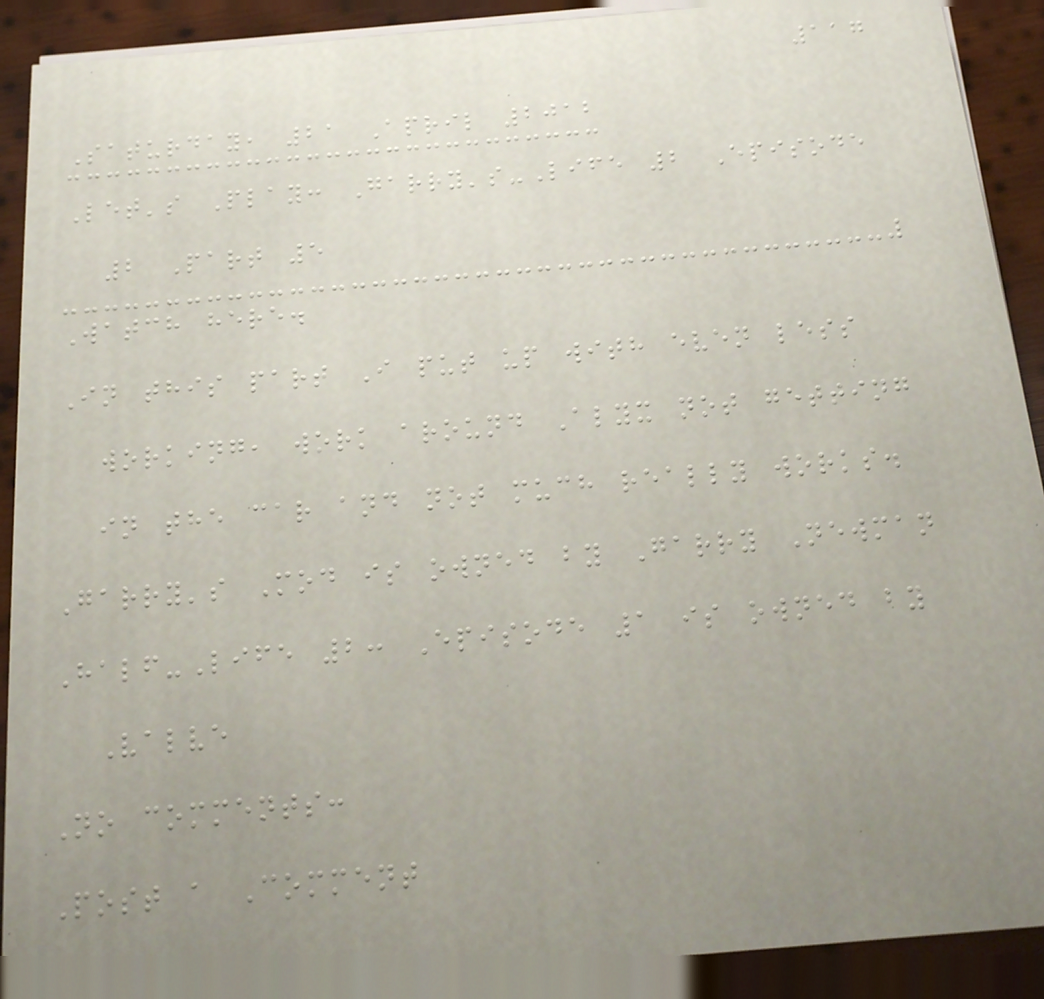117
Saturday, 21 April 2012
Let's Play: Garry's-Life 2 Episode
2 Part 5
Watch here.
In this part I put up with even less
working, work around Alyx not getting
in the car and not much really works.
Garry's Mod is owned by Garry Newman
Half-Life 2: Episode 1 is owned by
Valve
No comments:
Post a Comment
